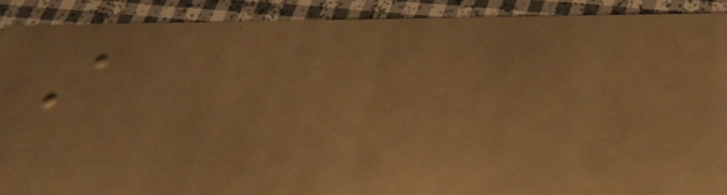A
